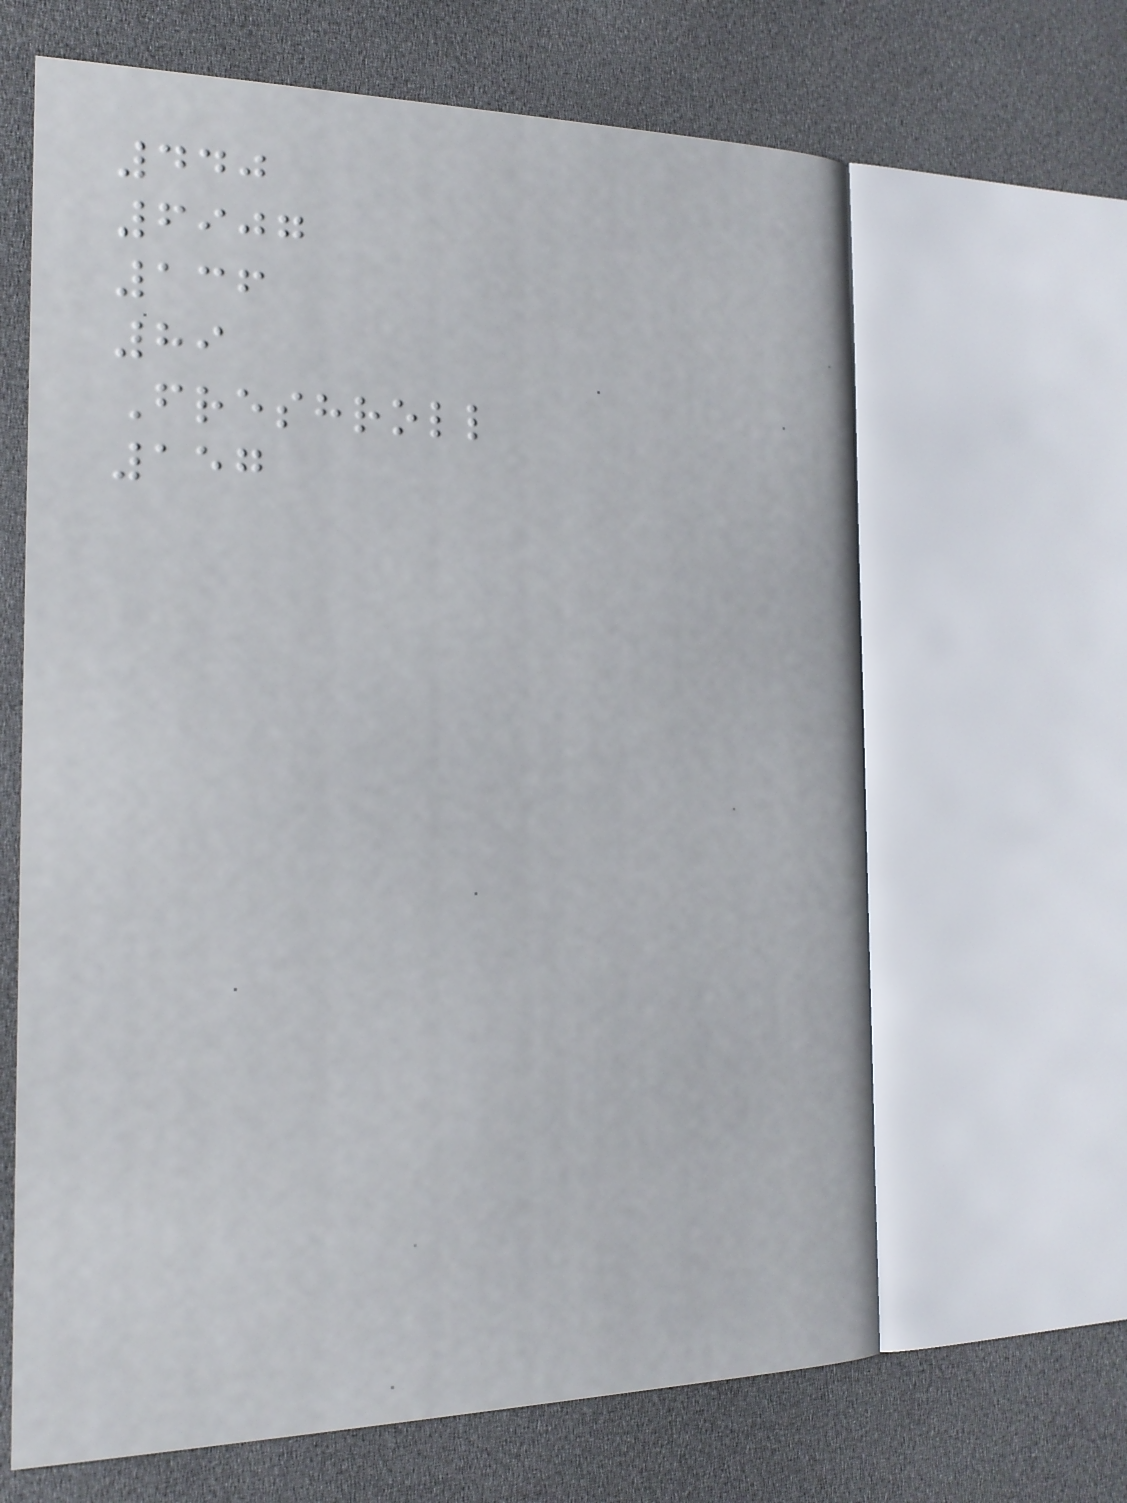440
6907
136
89
Freshroll
157
